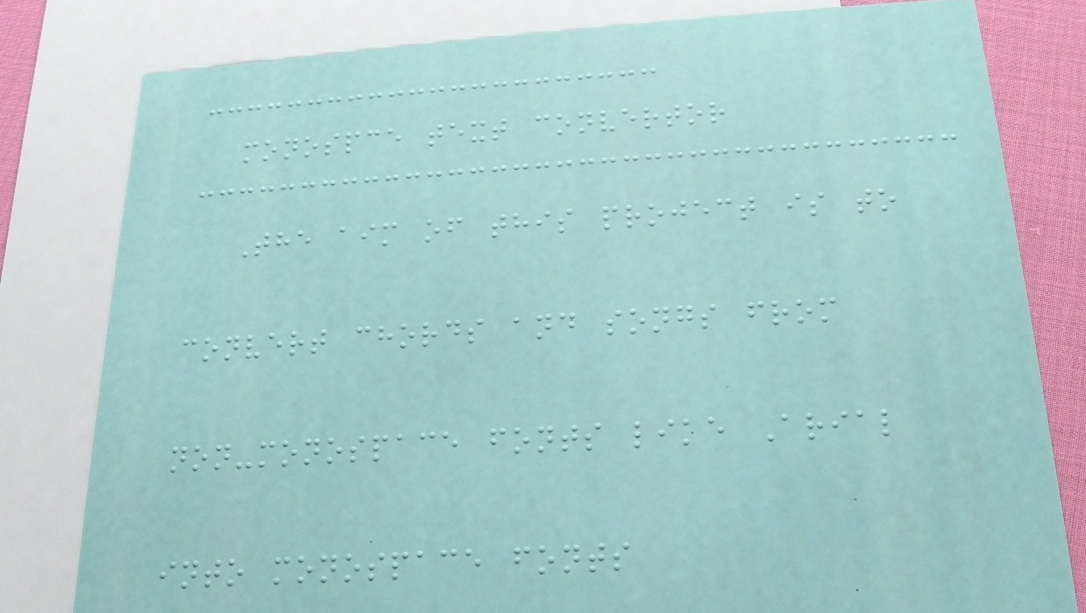monospce text convertor
The aim of this project is to
convert chords and songs from
non-monospace fonts like Arial
into monospace fonts
